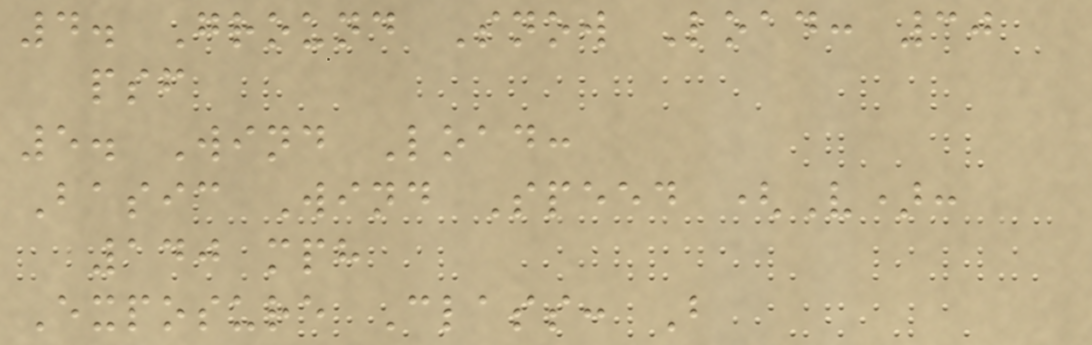4. Ground Snow Load: 30
psf
5. Wind Load:
Basic Wind Speed (V):
140 mph
Exposure Class: B
